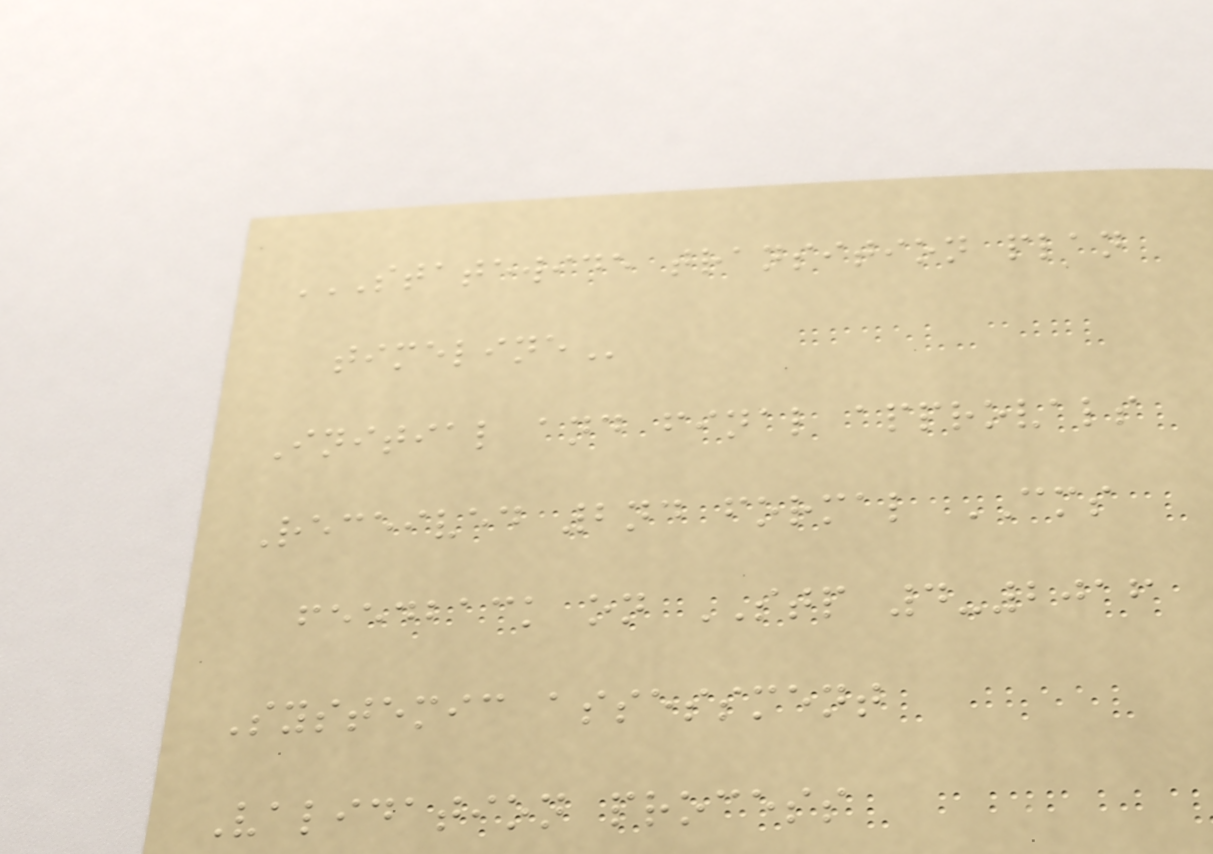STATEWIDE TRANSITION PLAN
TIMELINE
Initial and final approvals
Received 2nd formal CMS
feedback on STP 4-2016
Systemic assessment
Validation process
